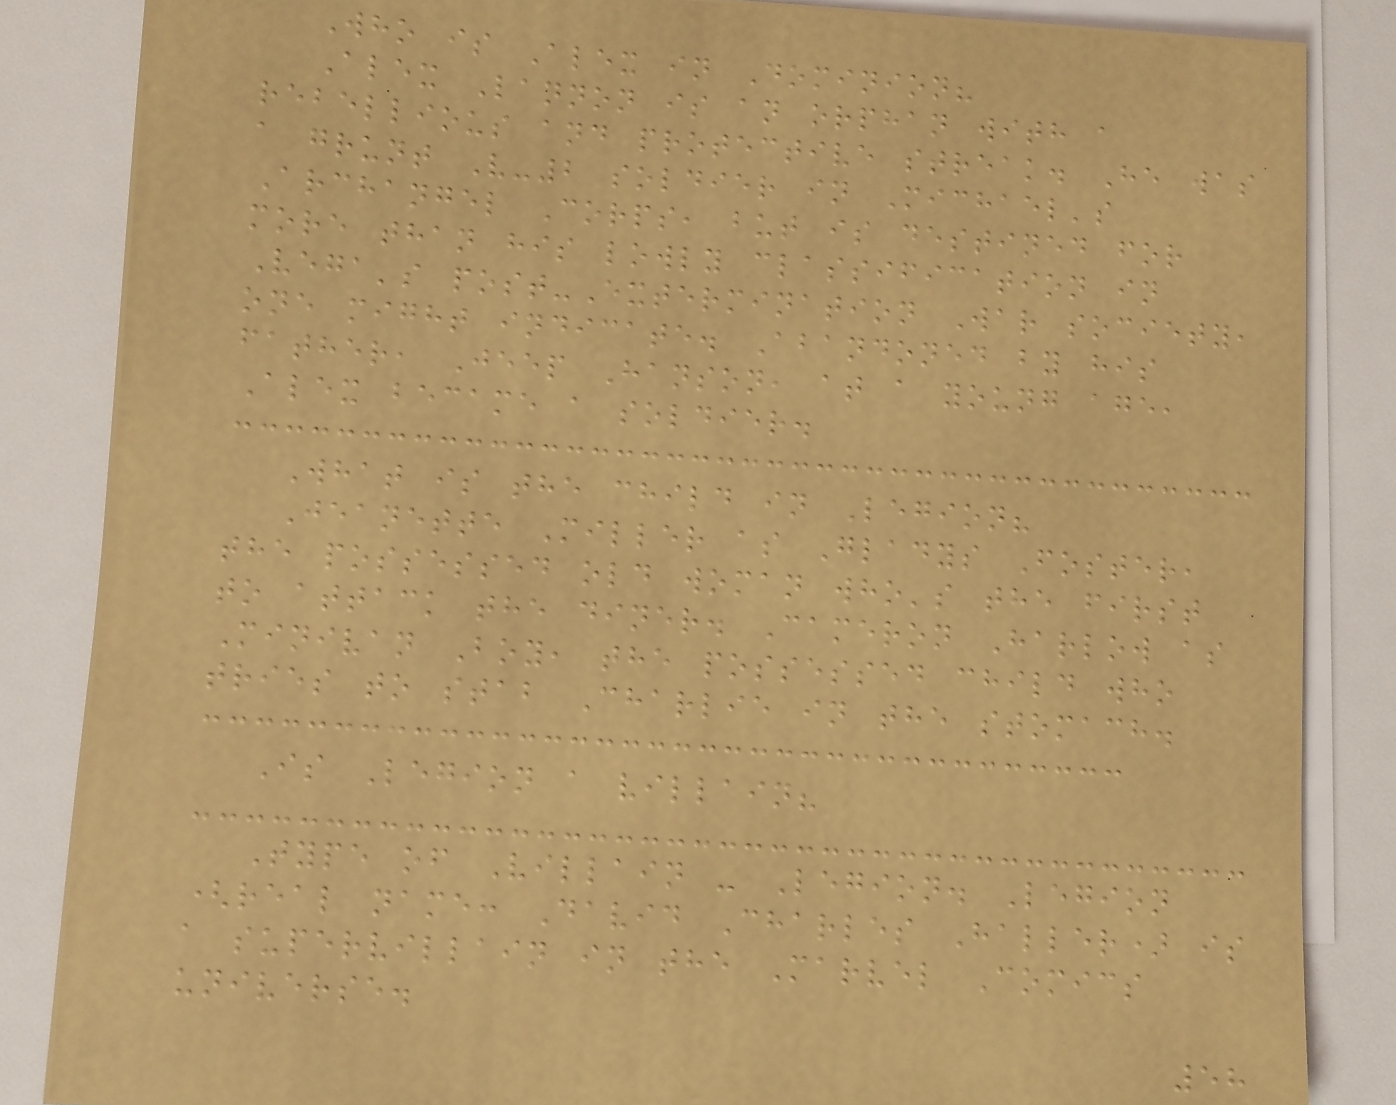Who is Alex in Dominion?
Alex Lannon is an orphan with a
rebellious and protective streak. He was
a grunt V-2 soldier in Michael's
Archangel Corps, but is destined for
more than his lowly classification in
Vega's post-Extermination War society,
one might indicate. Abandoned by his
father, Jeep Hanson, at a young age,
Alex became a soldier.
What is the child in Legion?
Jeanette Miller as Gladys Foster,
the possessed old woman who's the first
to attack the diner. Cameron Harlow as
Minivan Boy, the possessed child who
tries to stab Charlie in the stomach.
Is Legion a villain?
Type of Villain - Legion. Legion
(real name: David Charles Haller) is
a supervillain in the Marvel Comics
universe.
58
